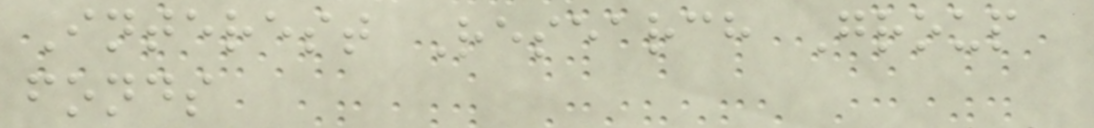Interest Research Group
fonds
